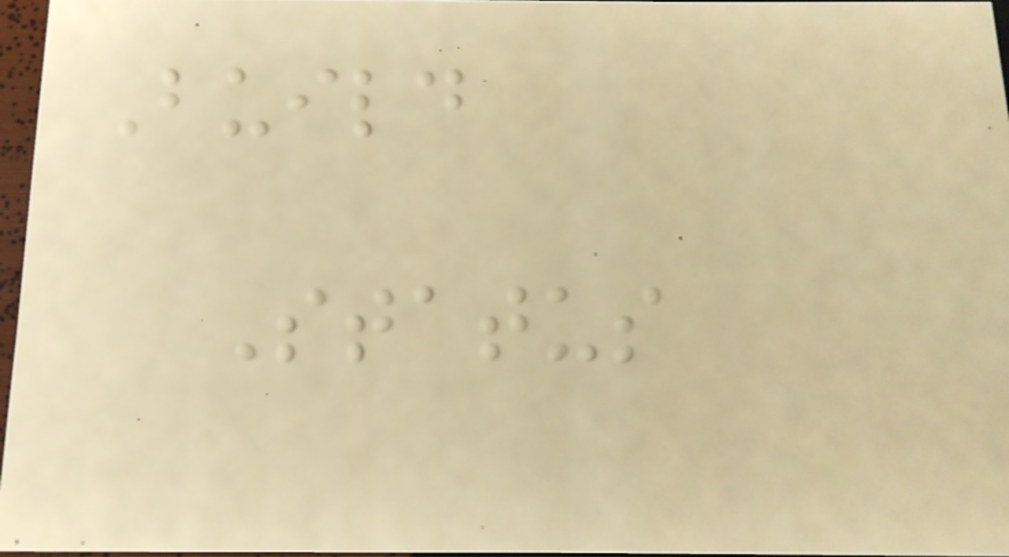Build
Status
